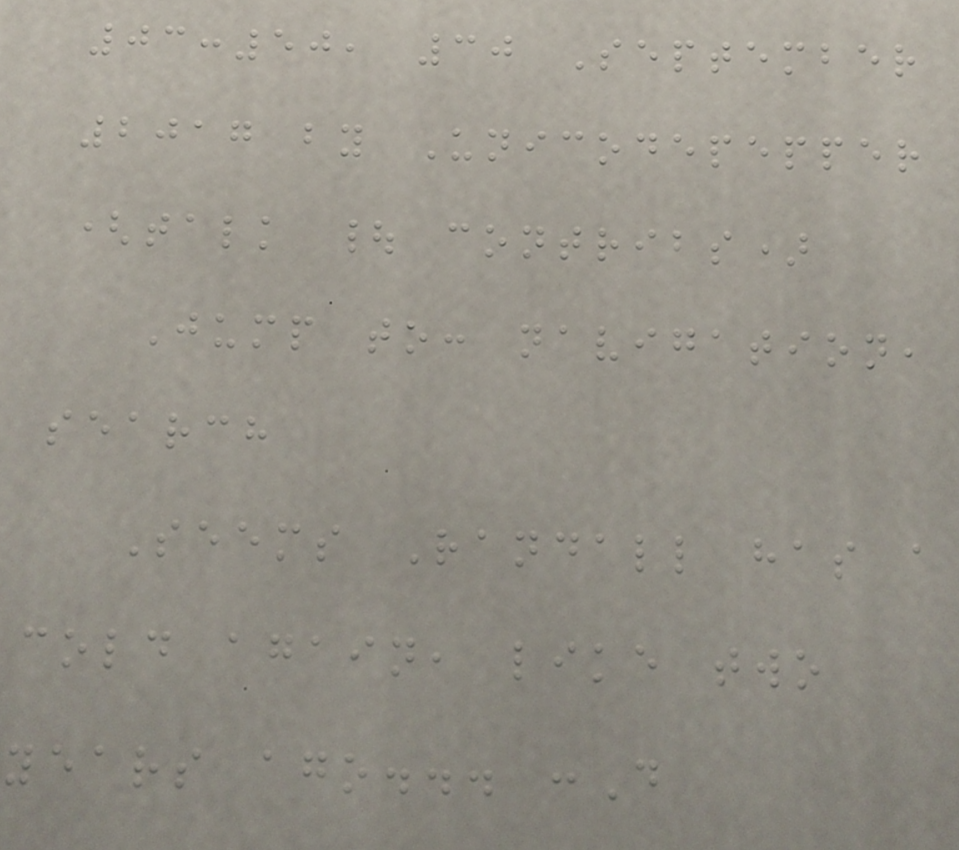03:50, 30 September
2017 by Unicodepepper
(talk | contribs)
Jump to: navigation,
search
Seems Randall has a
cold again, like two
years ago... :D
